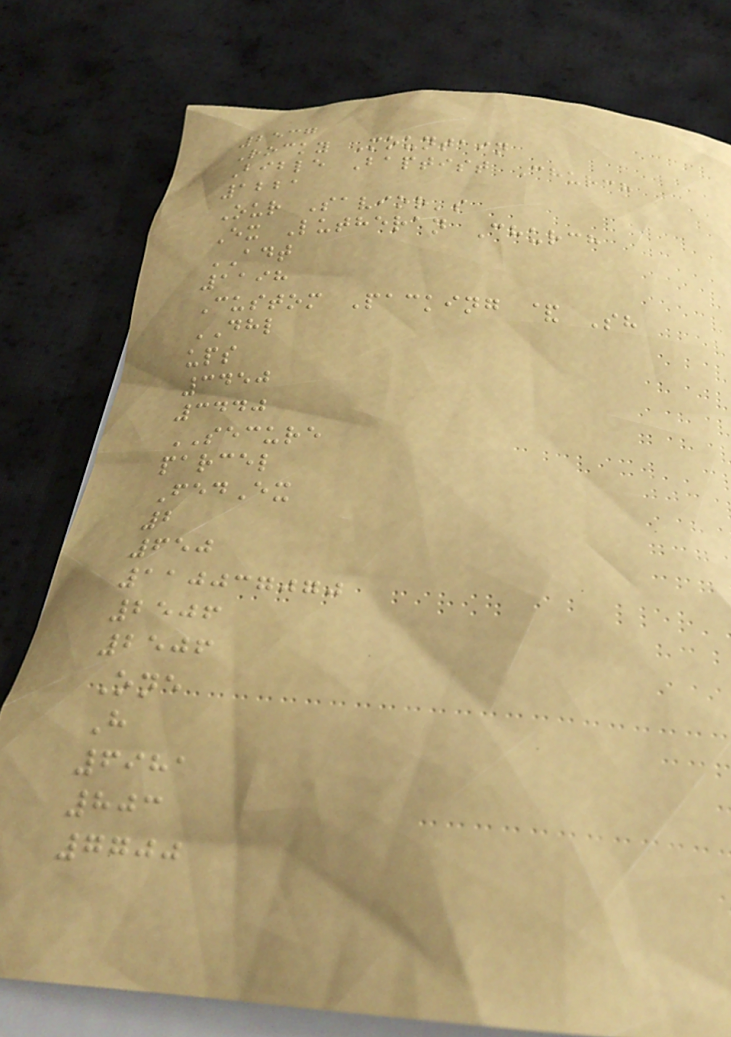2537
Rocky Mountain
Bible Baptist Church
1221
Our Savior's
Ex Lutheran Church
ADT
1198
Custom Packing & Sh
DHL
ups
3450
3440
SECURE
parcel
FedEx
2
650
110037070
2506
2506
One
H
6981
803
7700
